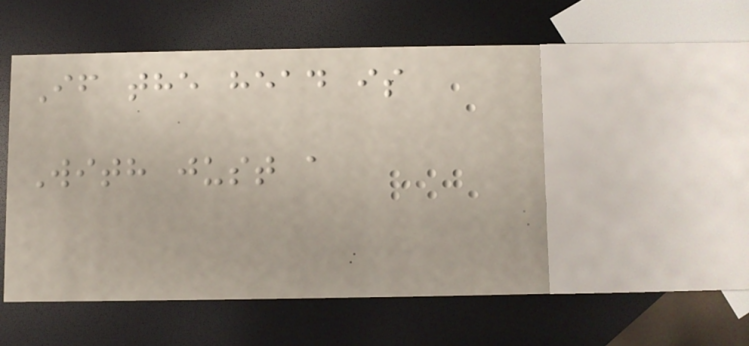If the head is
With just a
